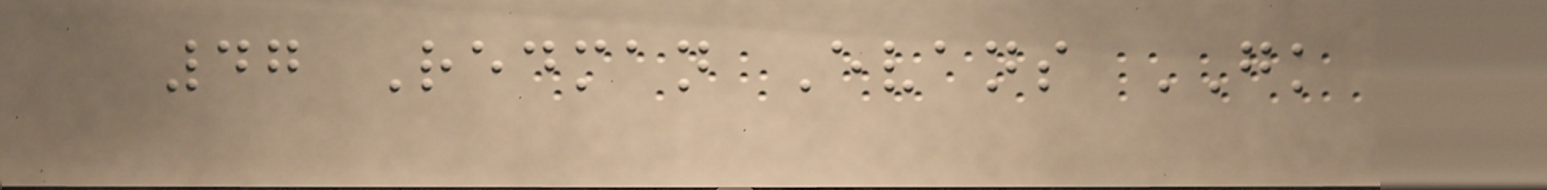47 Redman Evans GK
